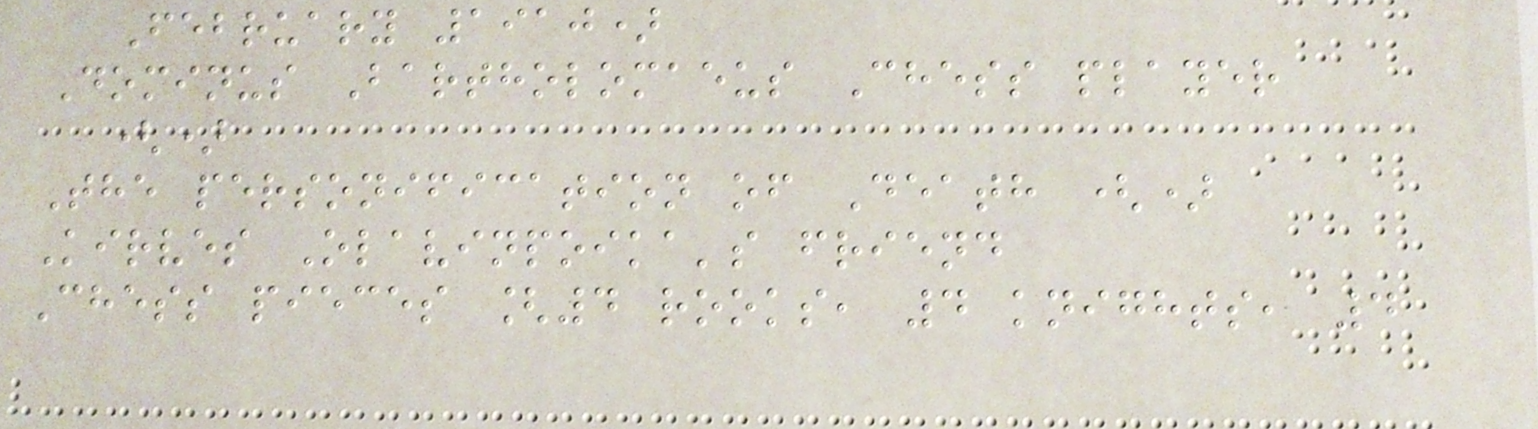February 1910)
Dominus Bartholomaeus Chess player
()
The personification of Death ()
Kirves Olavinpoika's friend
Chess pieces [4 rooks, 4 knights, 4
